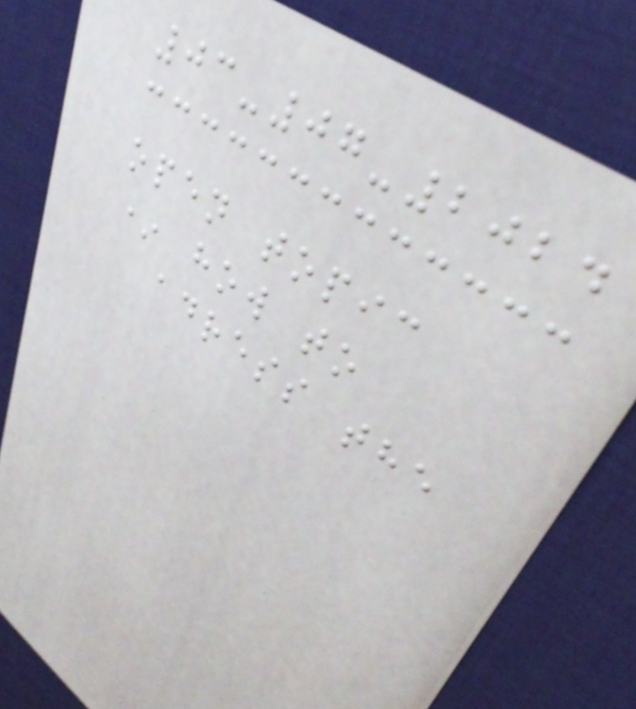03-07-2024
open topic
* how to
adress the
